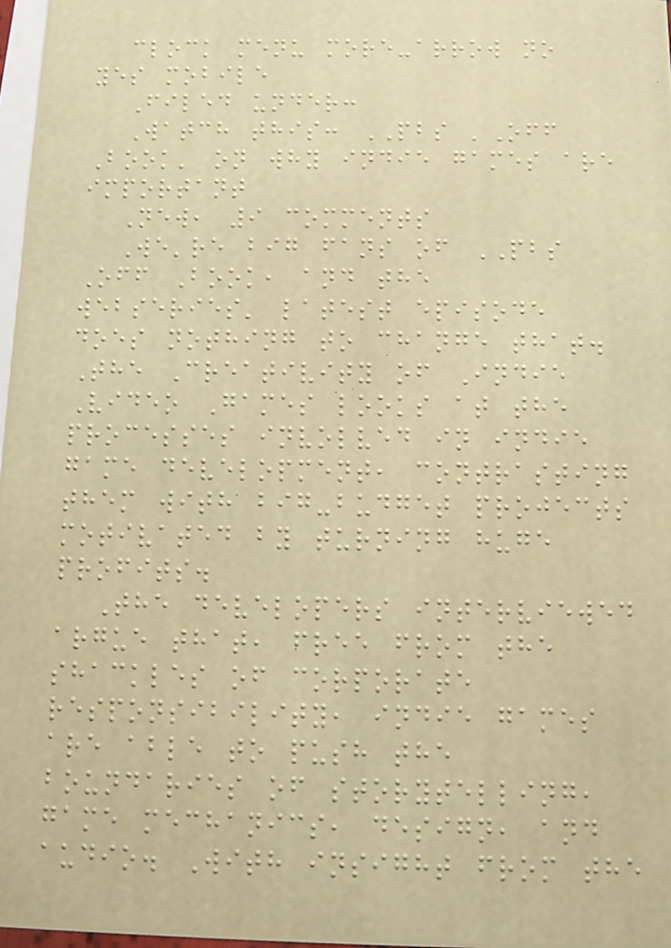clock menu more-arrow no
yes mobile
Filed under:
Watch this: PBS 'Off
Book' on why indie games are
important
New, 9 comments
We're big fans of PBS
Off Book, and the
webseries' latest episode
does nothing to change that.
The Creativity of Indie
Video Games looks at the
processes involved in indie
game development, contrasting
them with big-budget projects
motivated by turning huge
profits.
The developers interviewed
argue that, free from the
shackles of corporate
responsibility, indie games
are able to push the
boundaries of storytelling,
game mechanics, design, and
audio. With insight from the
